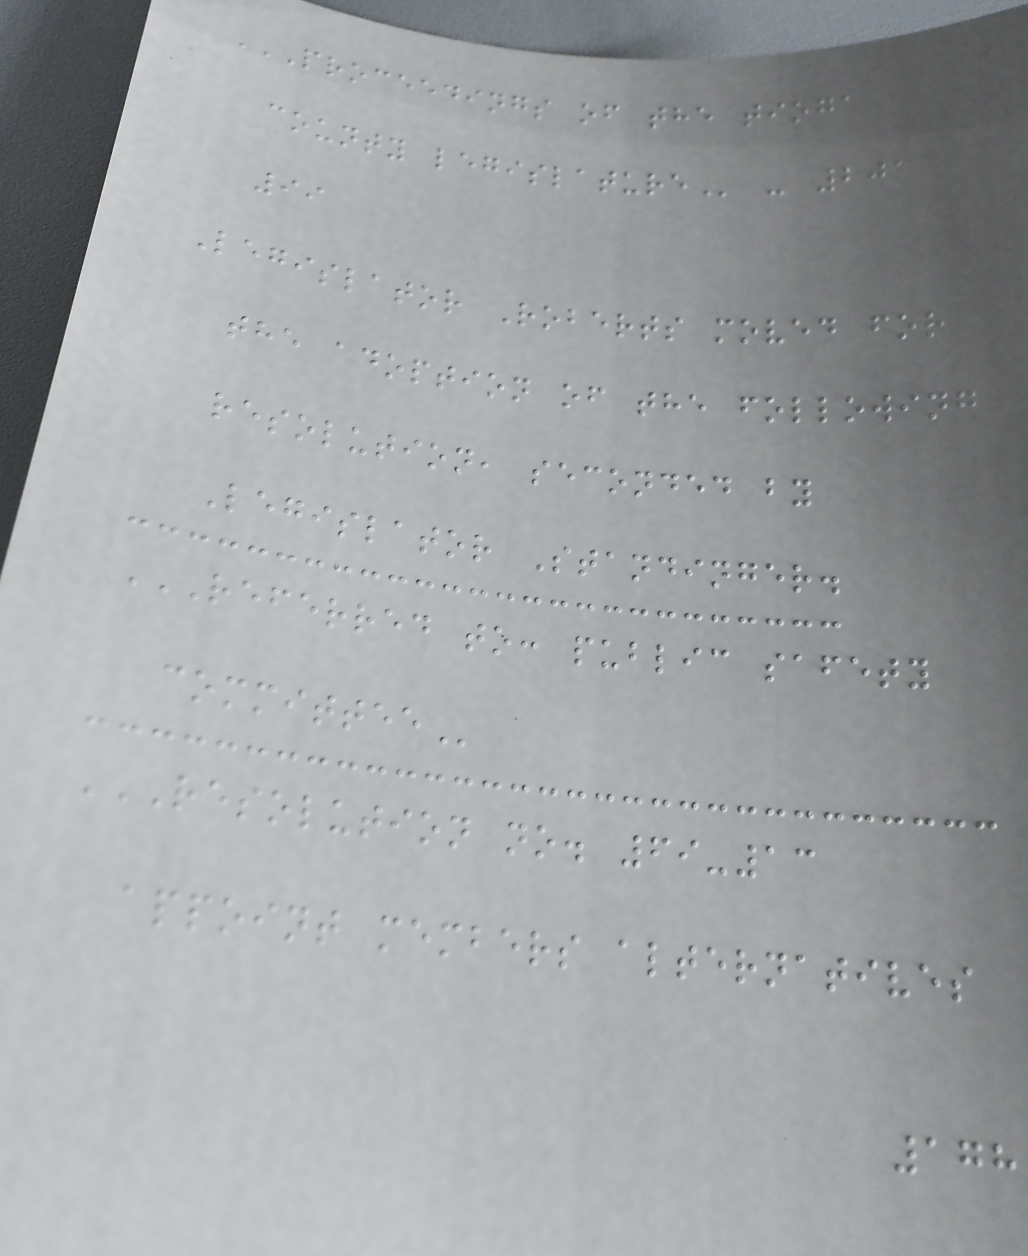PROCEEDINGS OF THE TIOGA
COUNTY LEGISLATURE - 2013
99
Legislator Roberts moved for
the adoption of the following
resolution, seconded by
Legislator Standinger.
REFERRED TO: PUBLIC SAFETY
COMMITTEE
RESOLUTION NO. 69-13
APPOINT MEMBERS ALTERNATIVES
178
